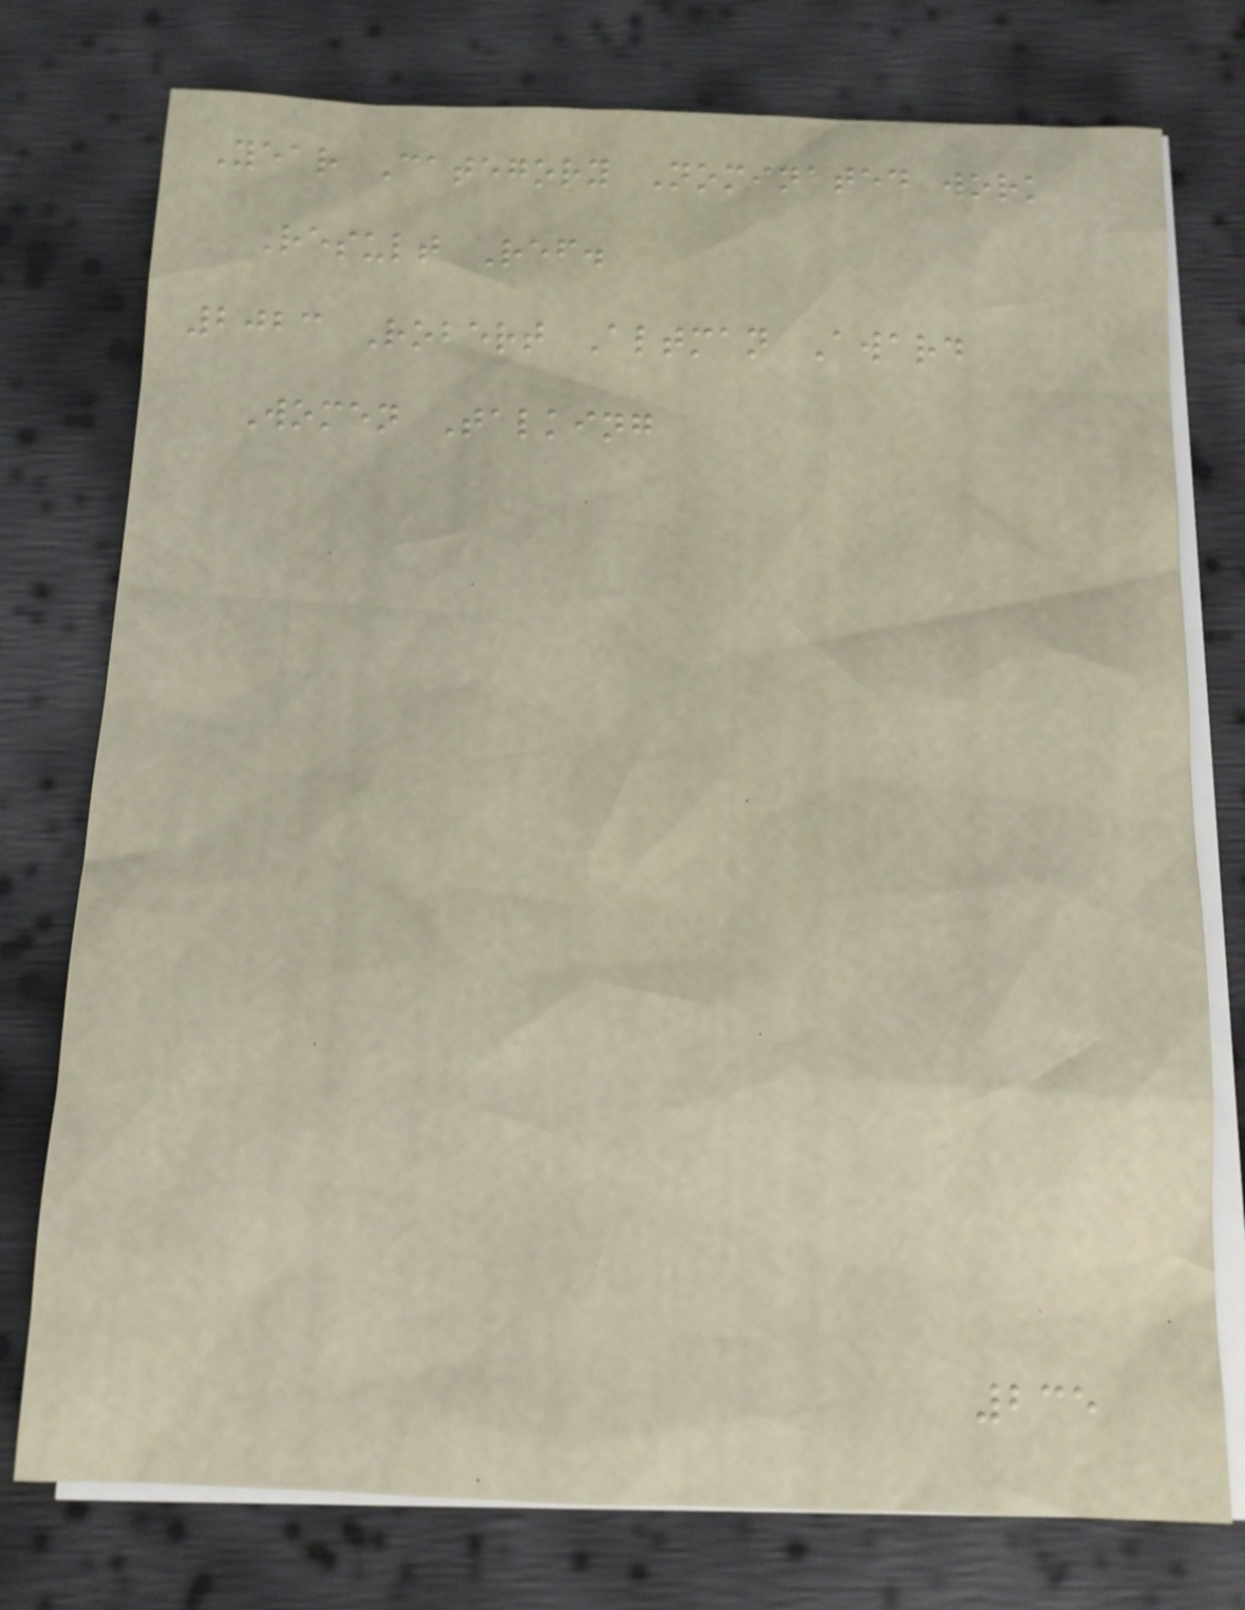Year Category Nominated work
Result Ref.
2023 Robert Altman Award
Women Talking
235
